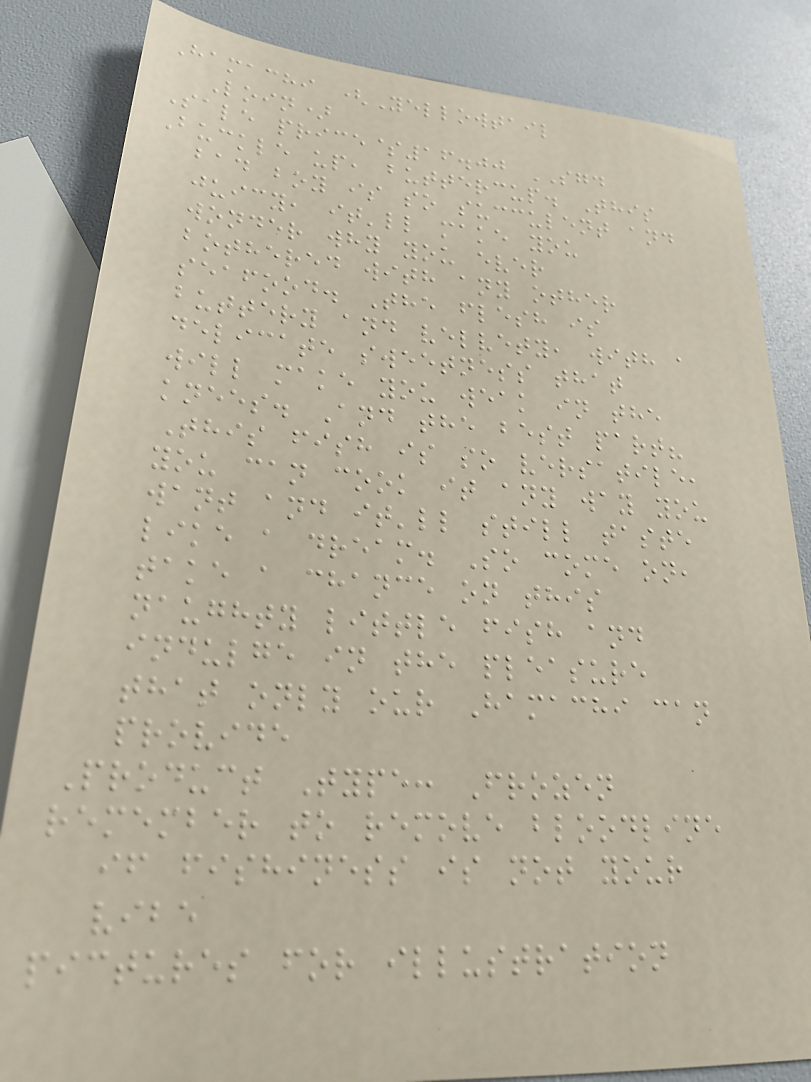Hamachi (Yellowtail
Loin)
Sale price$16.00 SGD
Buckle up, buttercup. This
bad boy is so succulent and
juicy, it'll make you
wonder why you ever
bothered with any other
seafood. The flesh is
buttery and velvety, with a
delicate sweetness that
will make you weak in the
knees. And the best part?
This fish is so versatile,
you can cook it any way you
want and it'll still taste
like a dream. So come on,
take a chance on this
naughty little fish and
indulge in the pleasure
that only our Hamachi can
provide
Product Type: Frozen
remember to remove bloodline
if fishiness is not your
vibe
pictures for illustration
